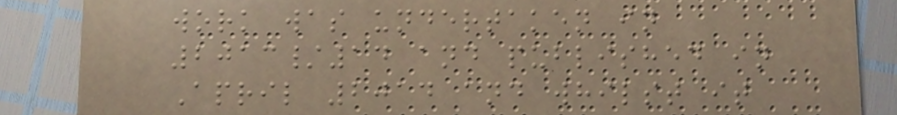work was undertaken in
2013/14 and published in
April 2014 and whilst it
